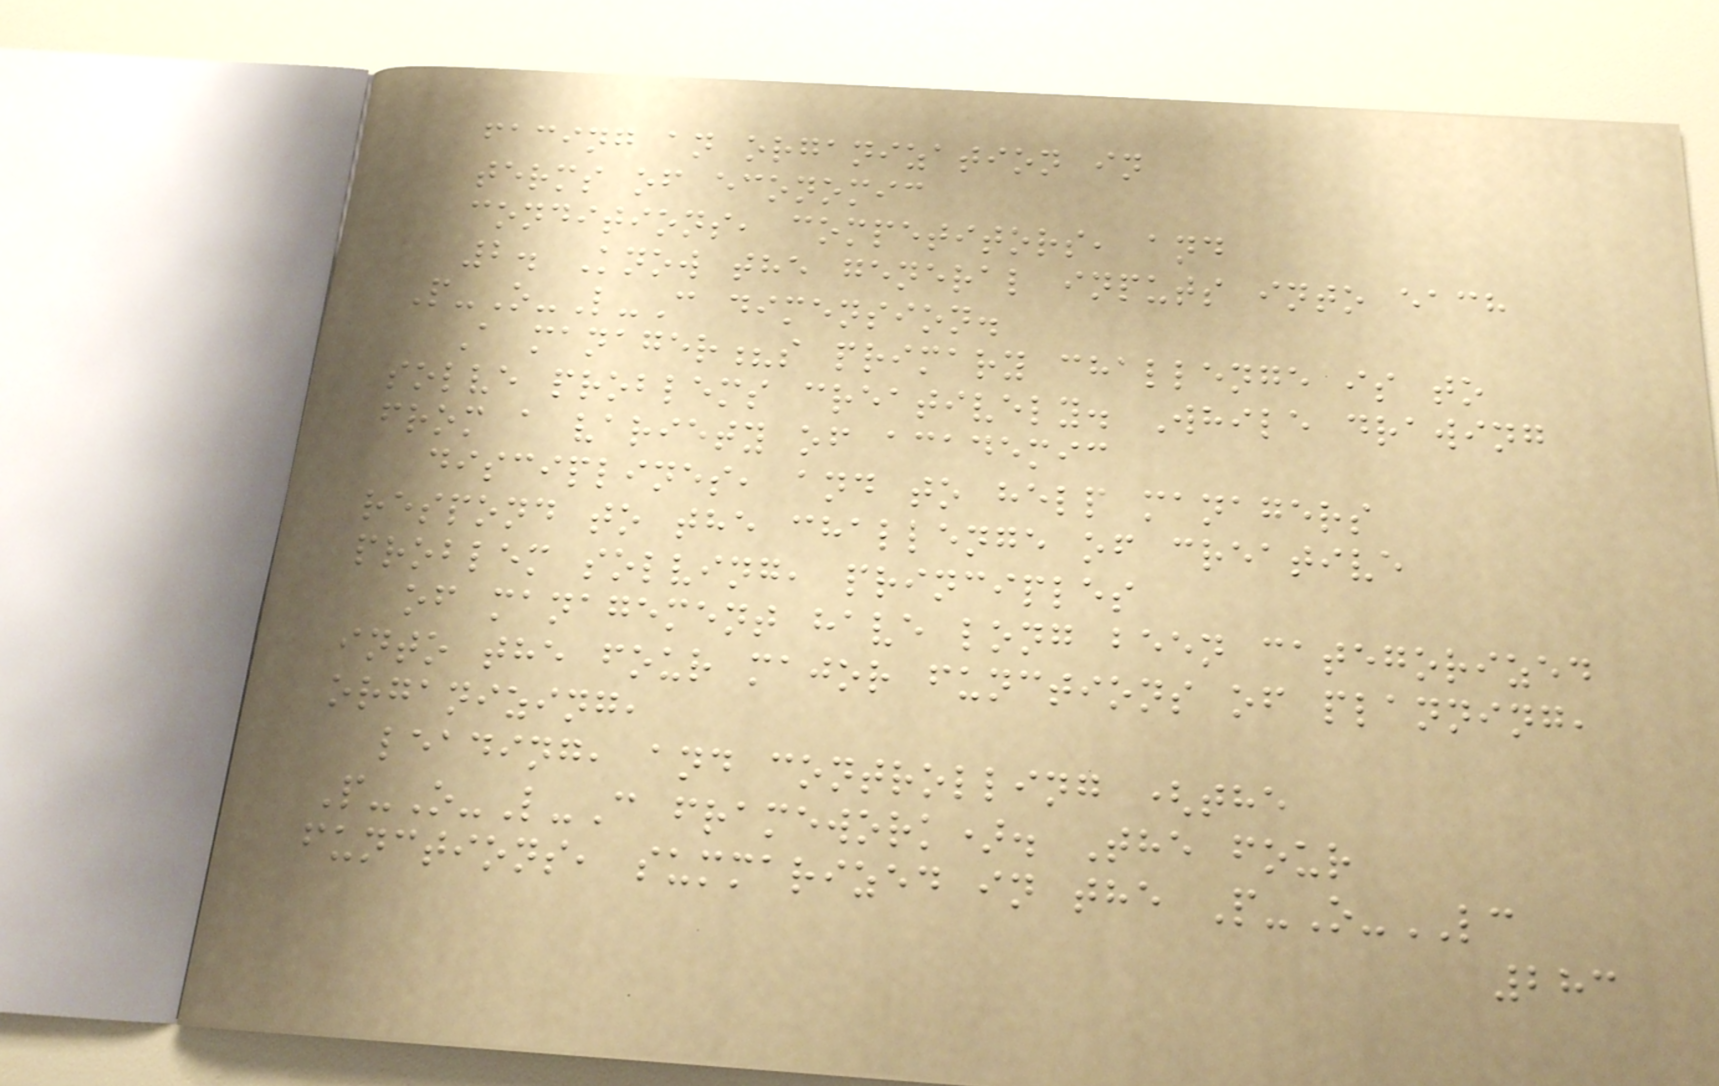facing an organization in
terms of economic
conditions, competitors, and
2. Know the general inputs into each
P-O-L-C dimension.
A manager?s primary challenge is to
solve problems creatively. While drawing
from a variety of academic
disciplines, and to help managers
respond to the challenge of creative
problem solving, principles
of management have long been categorized
into the four major functions of planning,
organizing,
leading, and controlling (the
P-O-L-C framework). The four
functions, summarized in the P-O-LC
283
